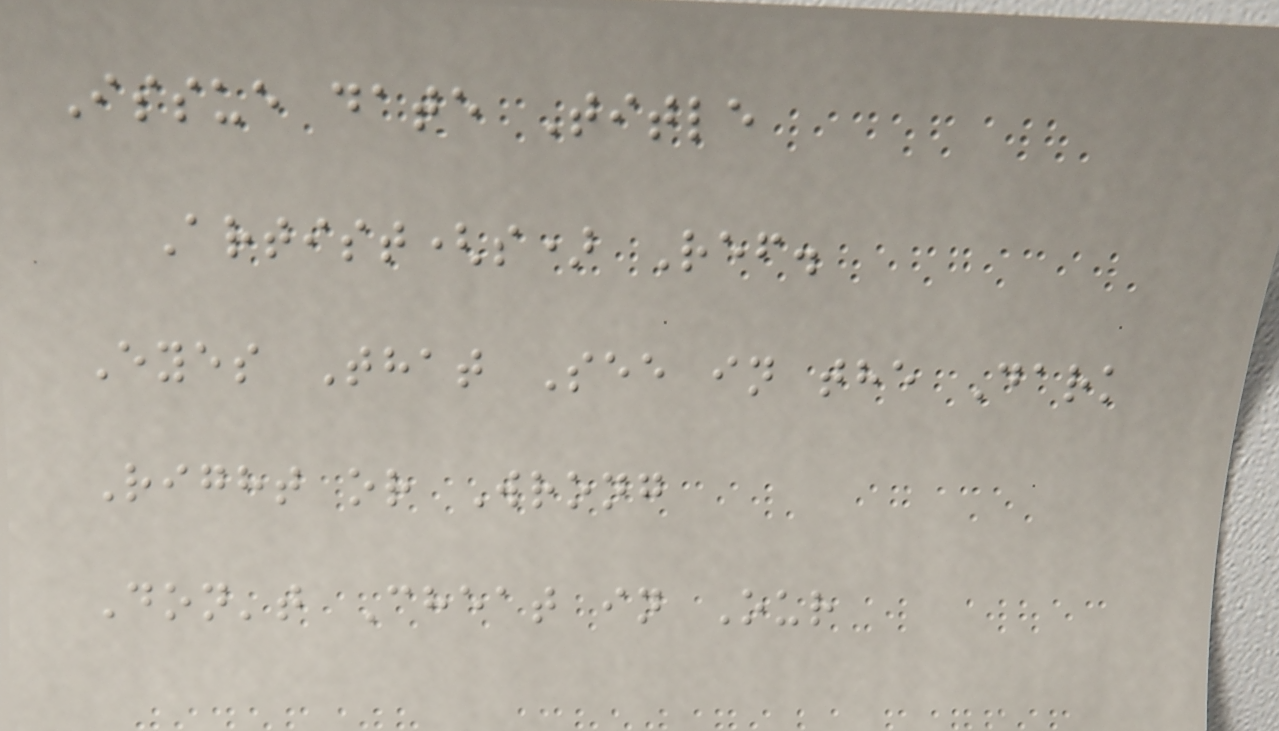Issue date Title
Artist(s) Ref.
Eyes That See in the Dark
Right or Wrong
Don't Cheat in Our
